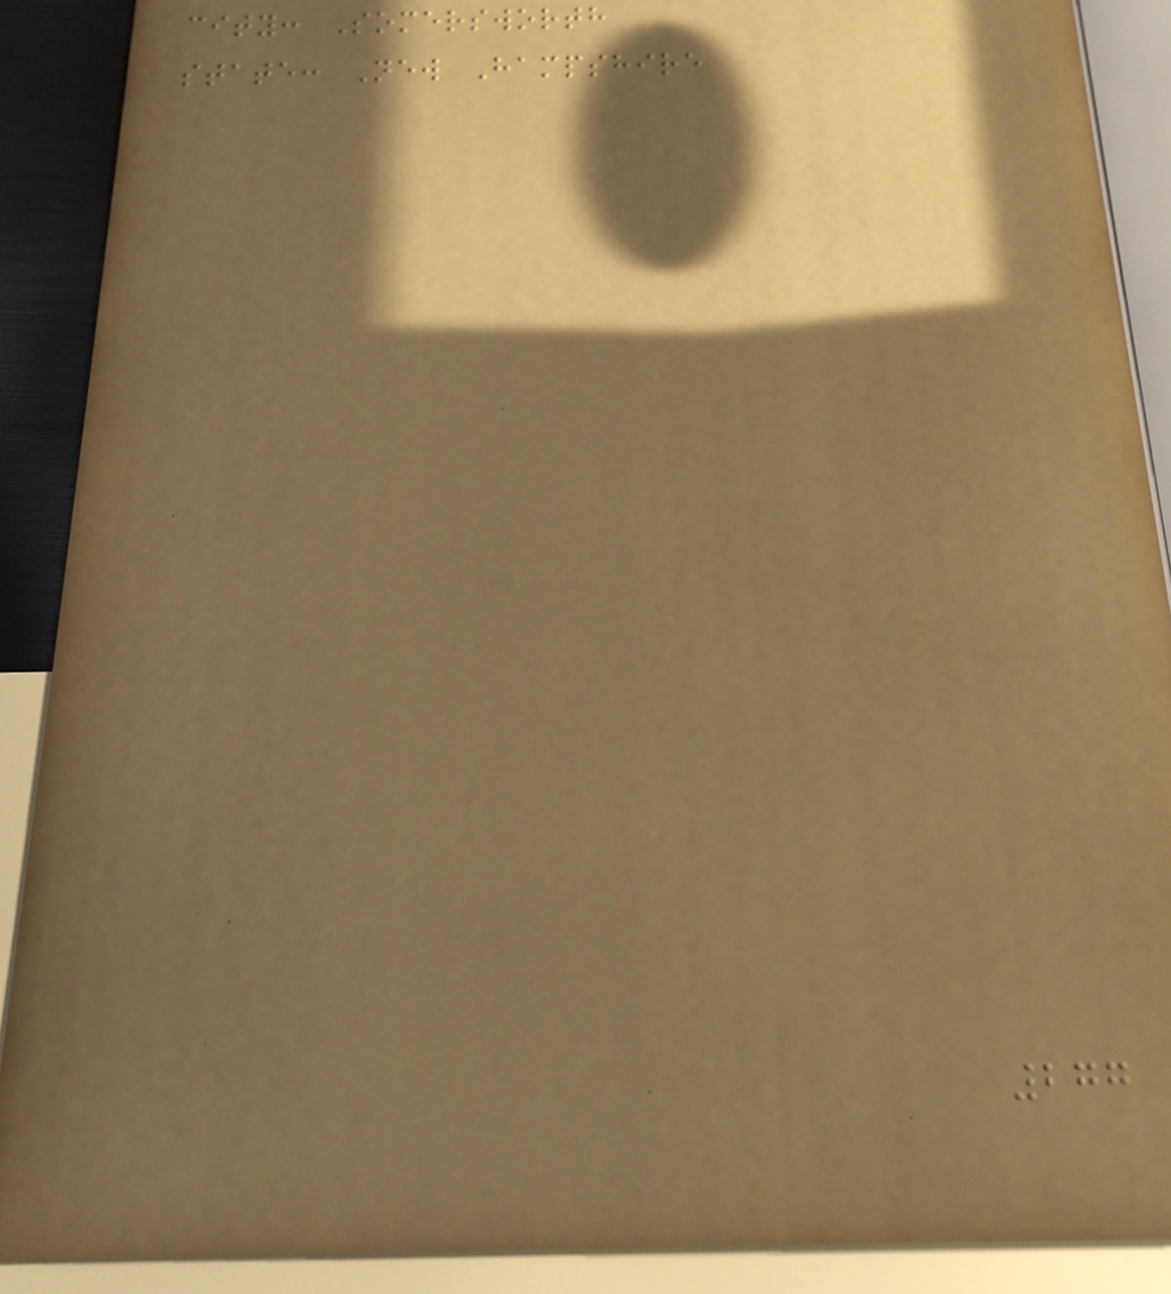city: Somersworth
state: New Hampshire
277
